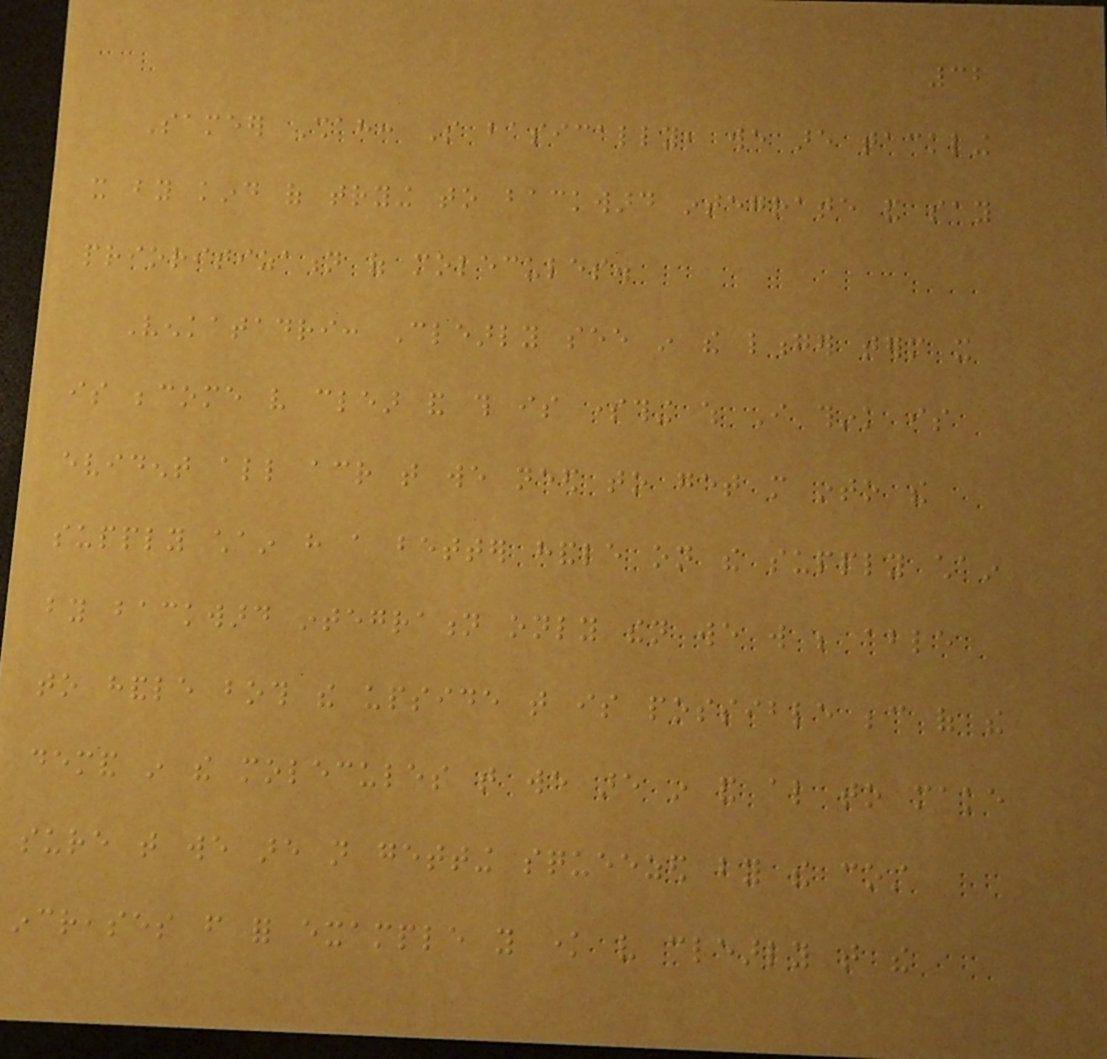32
Sameer Shah: So basically, we are tackling
it by kind of trying to backward integrate and say
prioritization of molecules.
Venkatadri: Clearly see in the longer term it
is become very clear and this is something which I think is
evident all across that we need to get more into the
supply chain have a better handle on the supply chain
by backward integration only then we will be able
to handle both the upside that is possible because of the
demand in the molecules that we are in and also to make
sure that we are not getting squeezed by the cost
increases from for example you know very clearly that the
